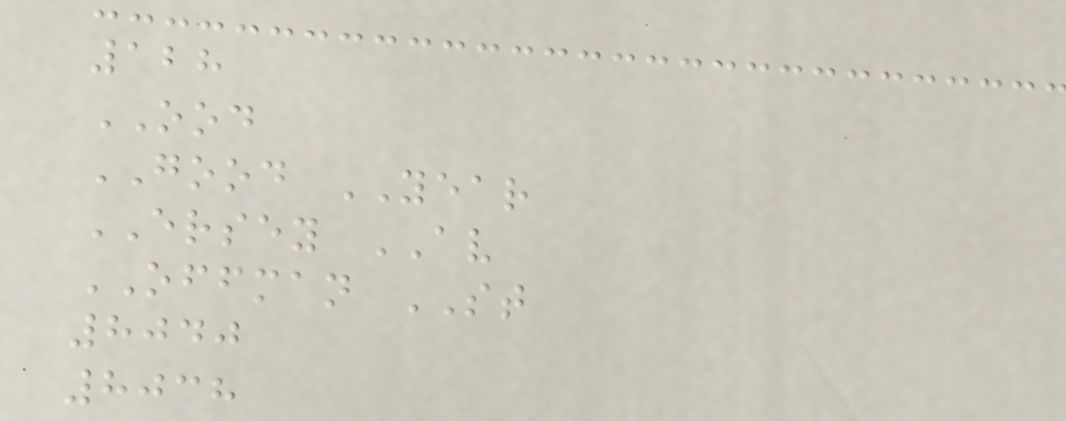128
OOD
GOOD YEAR
ERSEY AV
OFFMAN ST
8040
8038
